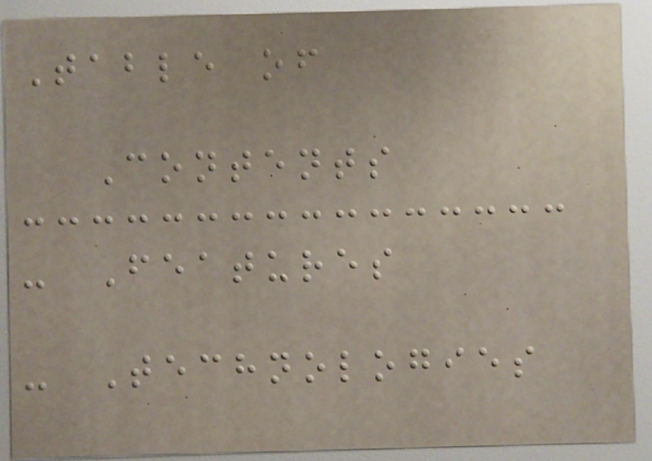Table of
Contents
- Features
- Technologies
